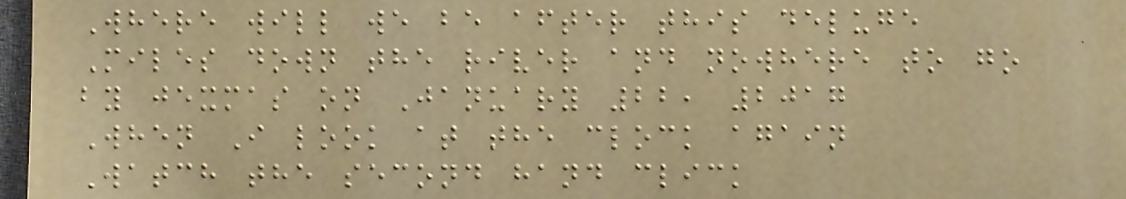Where will we be after this deluge
Miles down the river and nowhere to go
by jexmas on January 22, 2017
When I look at the clock again
Watch the second hand click
